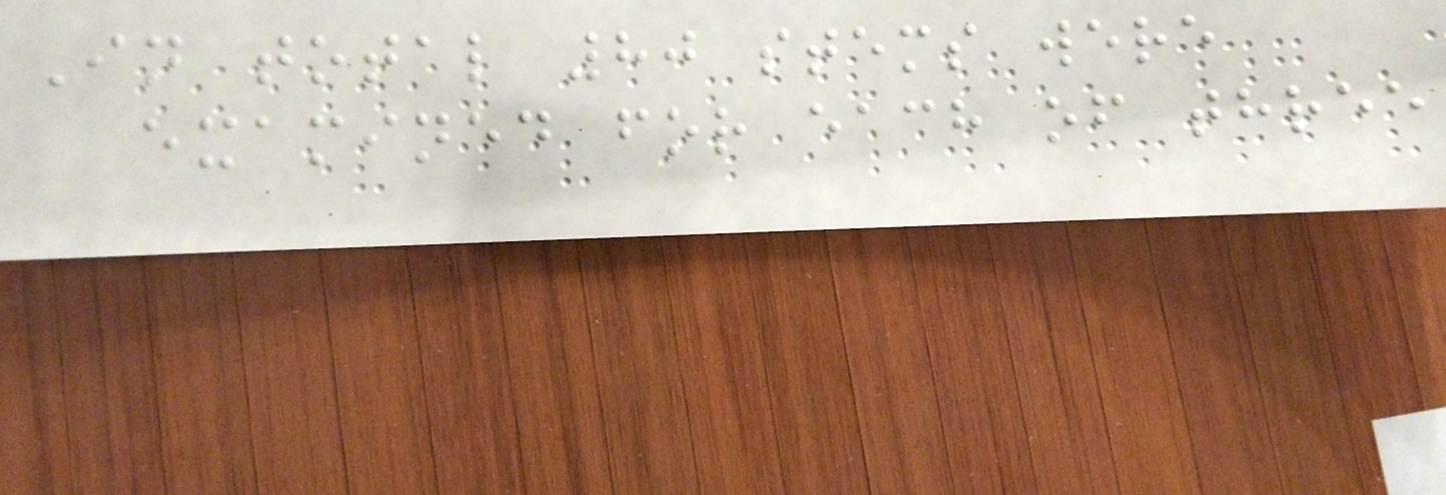In total 80 stems were
examined for each of three
